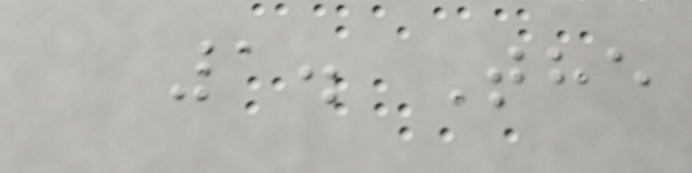1. The
